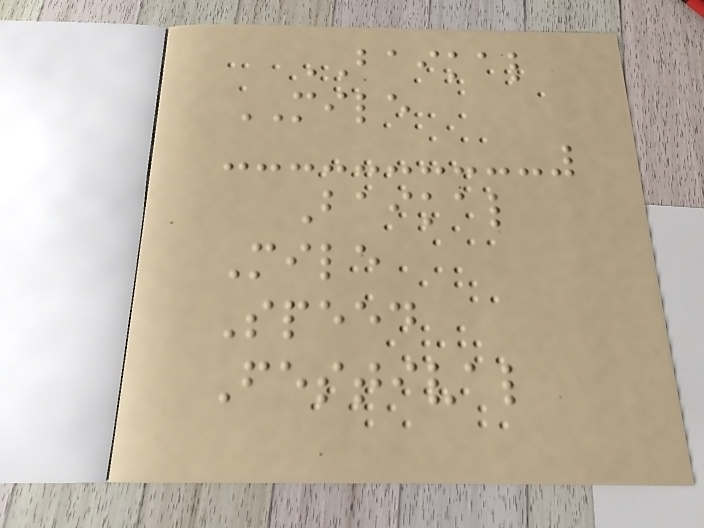BAIKAL
MILE
Baikal
Mile
Speed
Festival
